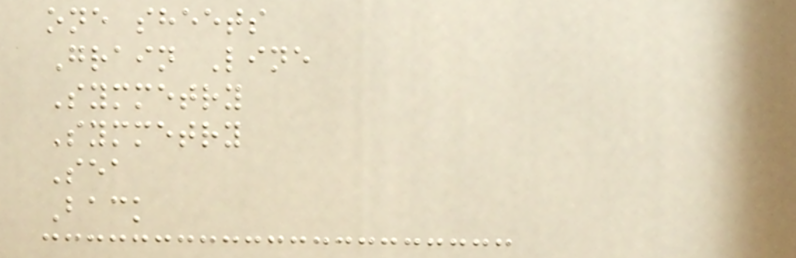one sheets
Grain Line
Symmetry
Symmetry
Sea
Back
